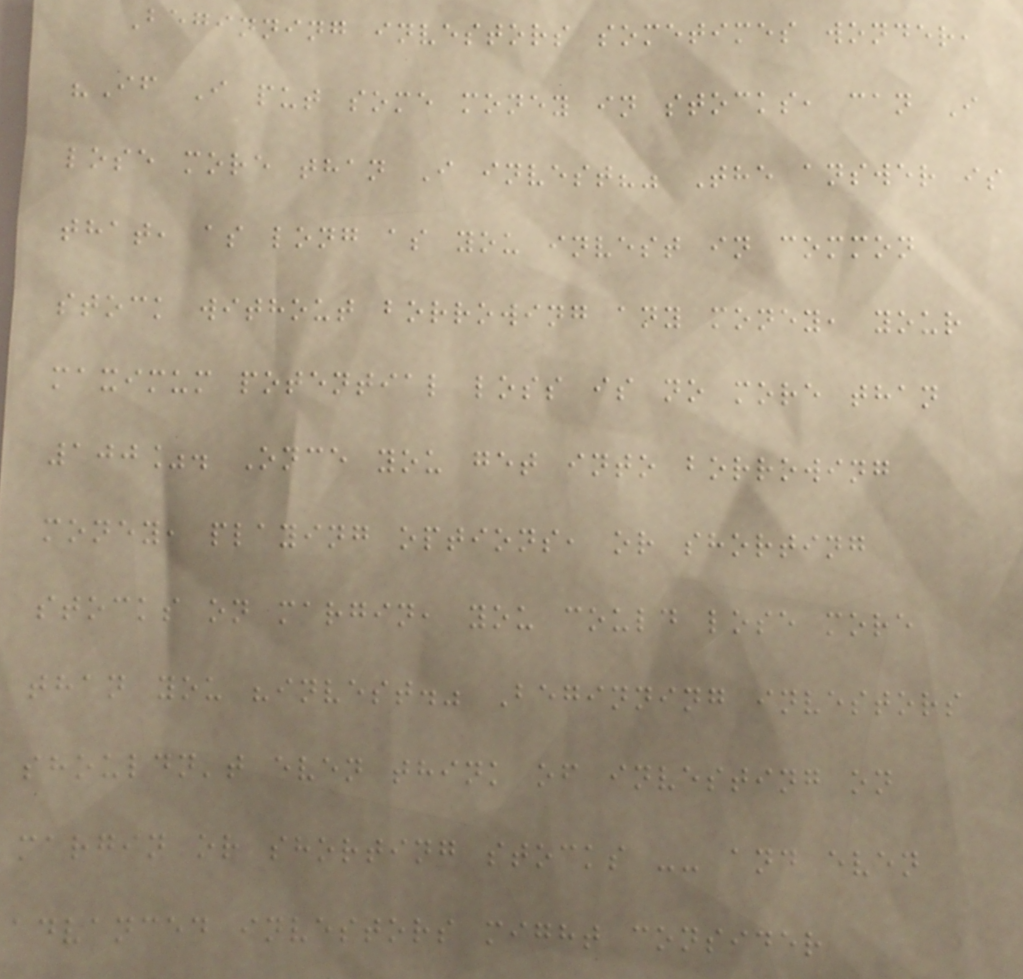Beginning investors sometimes wonder,
"If I put some money in stocks, can I
lose more than I invest?" The answer is
that, as long as you invest in common
stock without borrowing any money, your
maximum potential loss is no more than
100%. Once you get into borrowing
money, playing options, or shorting
stocks on margin, you could lose more
than you "invest." Beginning investors
shouldn't even think of investing on
margin or shorting stocks -- and even
advanced investors might consider
